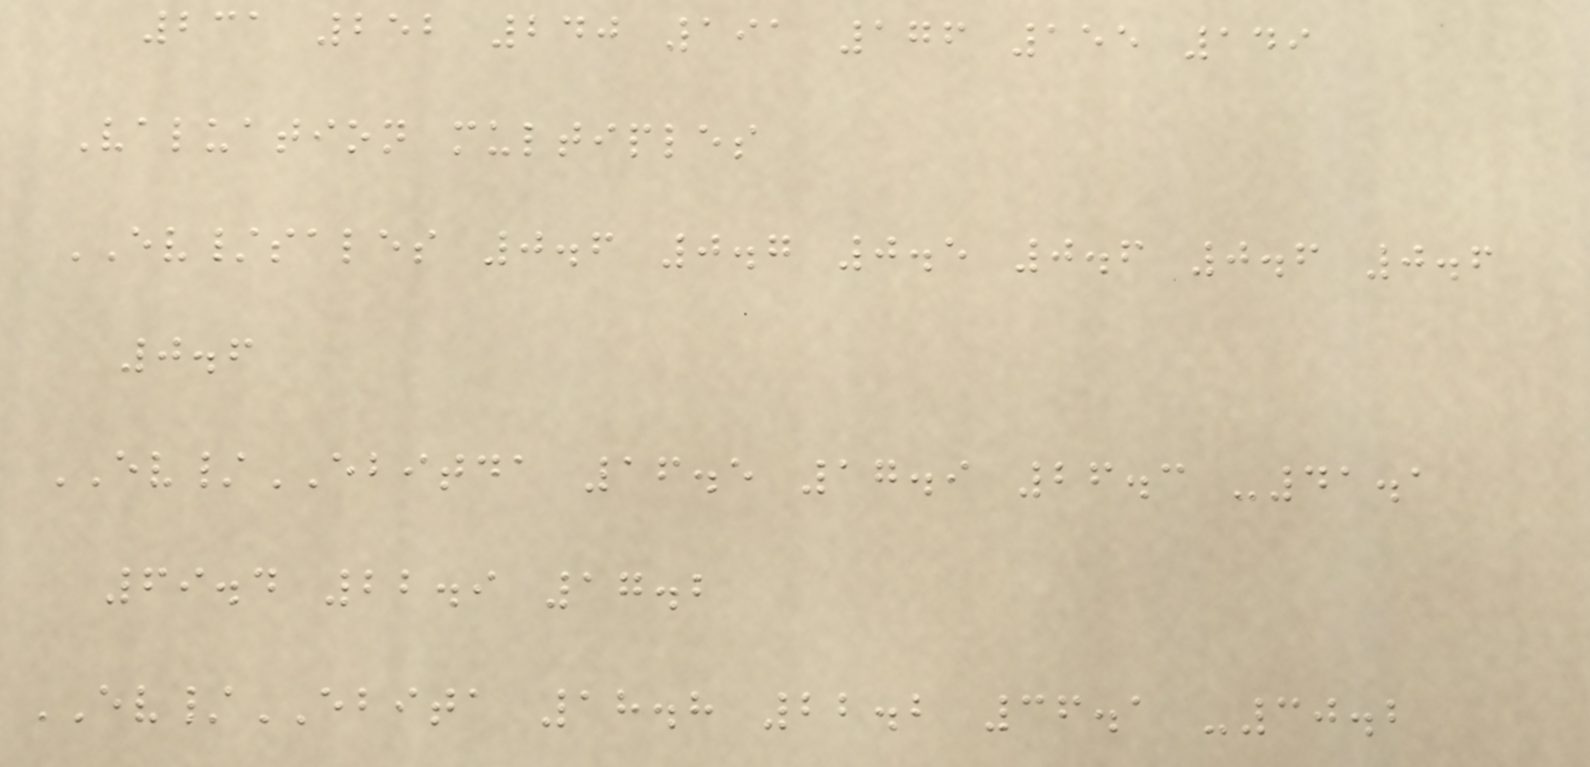231 252 240 191 176 155 149
Valuation multiples
EV/sales 0.6 0.7 0.5 0.6 0.6 0.6
0.6
EV/EBITDA 16.5 17.9 26.3 -41.1
69.4 22.9 17.2
EV/EBITA 18.8 22.2 36.1 -30.2
